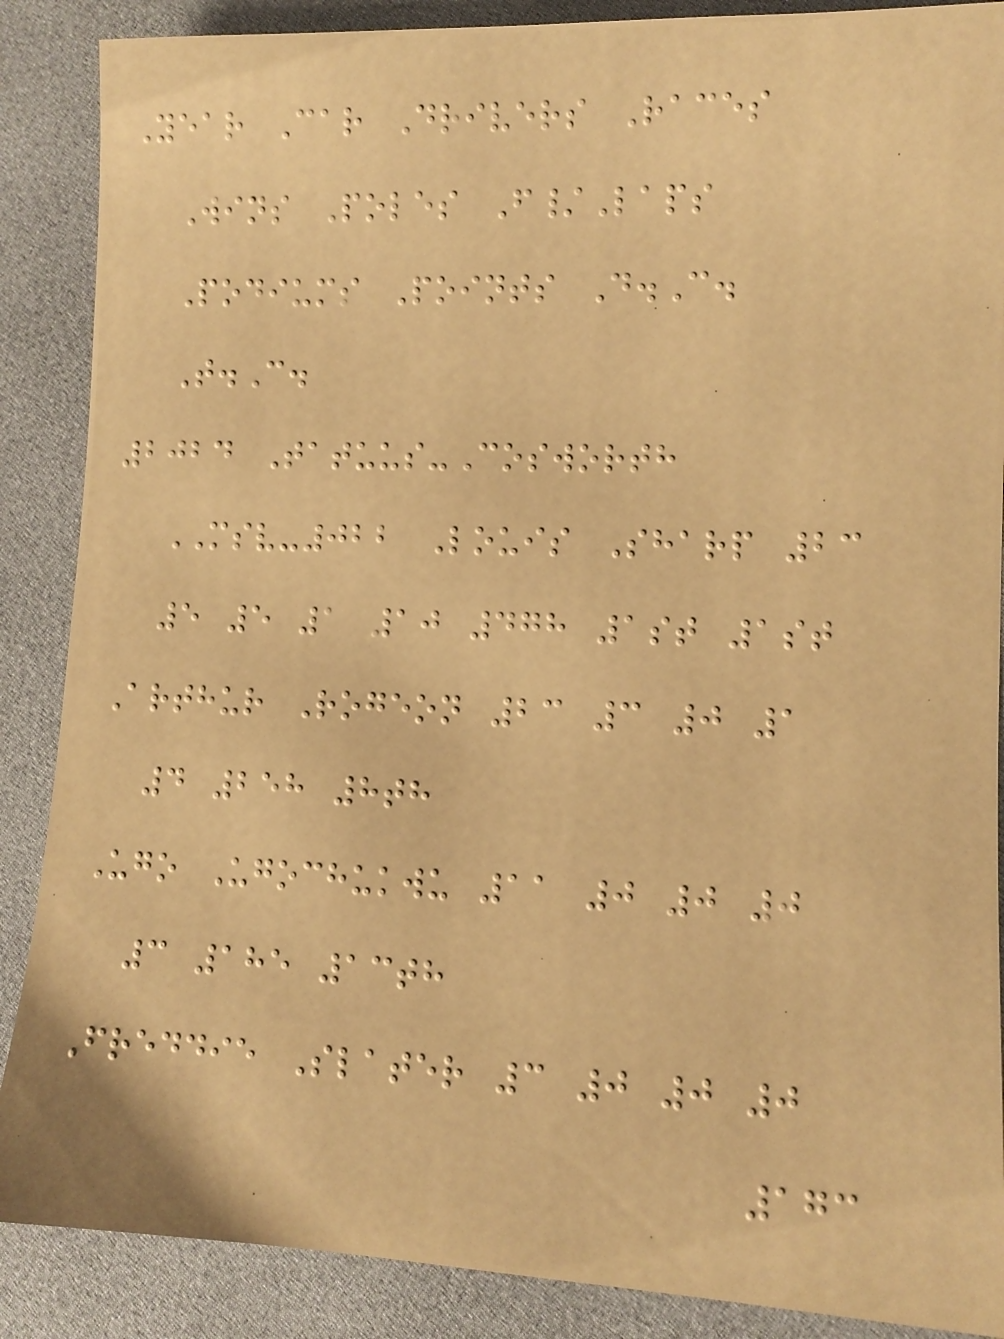Year Car Drivers Races
Wins Poles F/Laps
Podiums Points D.C.
T.C.
2024 Tatuus-Cosworth
MSV-022 Louis Sharp 23
5 5 1 10 478 1st 1st
Arthur Rogeon 23 3 0 1
4 258 8th
Ugo Ugochukwu 11 0 0 0
3 185 13th
Freddie Slater 3 0 0 0
173
